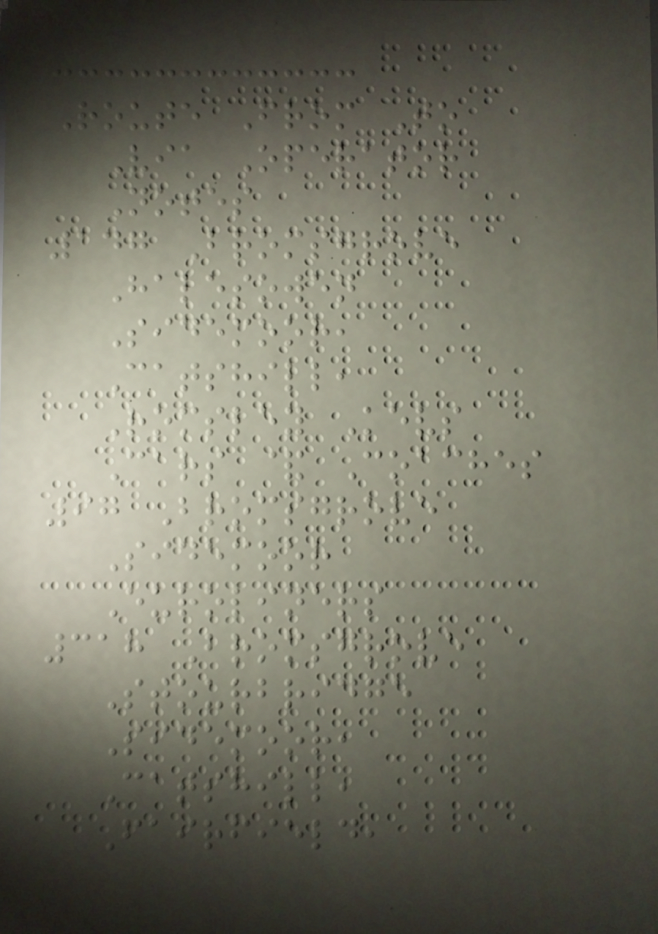Route From To
Via Operator
Notes
147 Bromsgrove
Halesowen
Sidemoor,
Catshill,
Romsley Kevs
Cars & Coaches
97 Bromsgrove
Sidemoor
Euroliners
318 Bromsgrove
Stourbridge
Sidemoor,
Catshill,
Fairfield,
